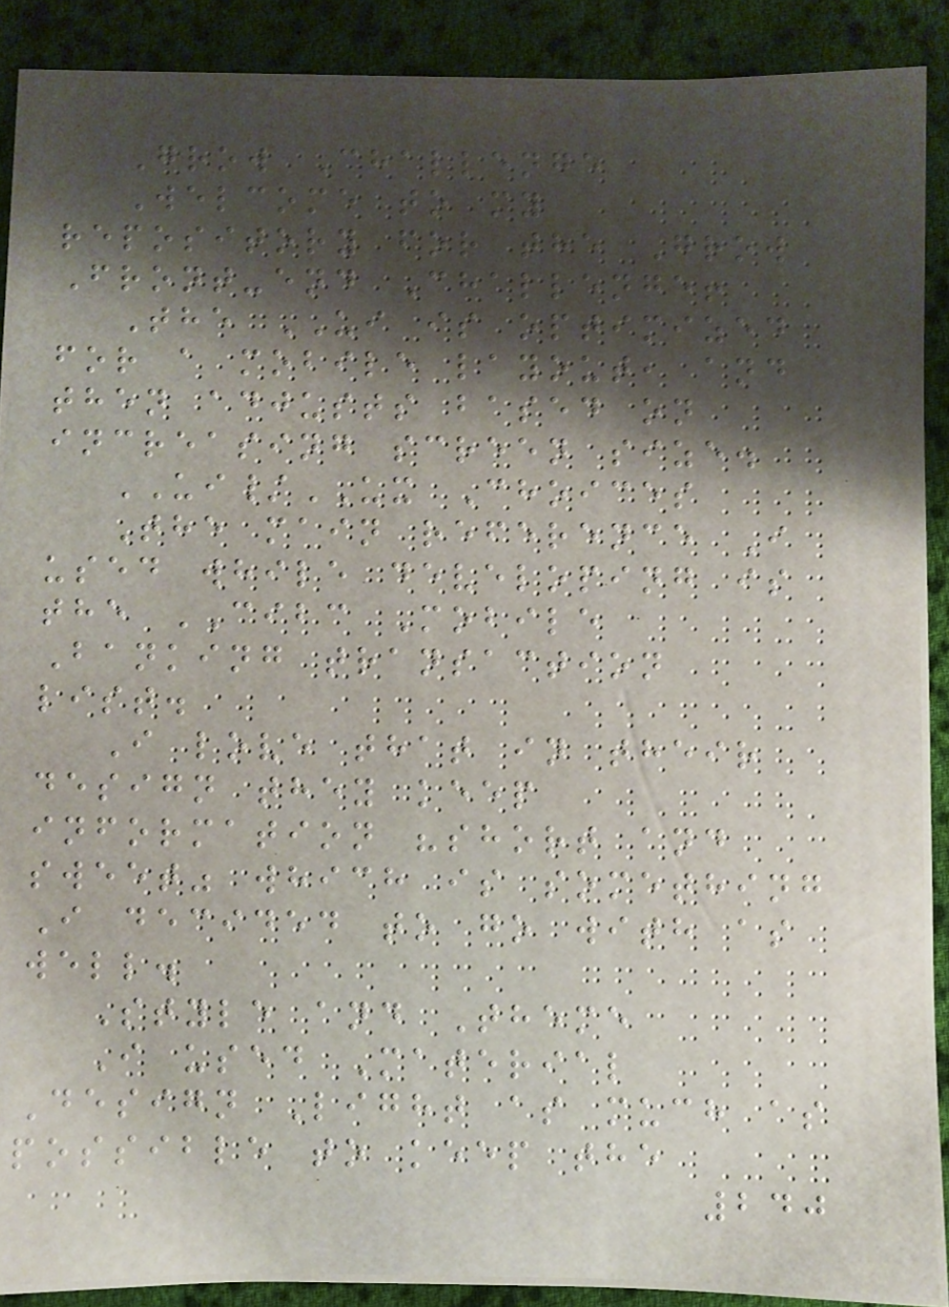Grow Challenge
Welcome to my
repository for the Grow
Front-end Challenge!
The UI is optimized
for a mobile layout, and
then adjusts based on
increasing screen size.
UI/UX Choices
The main reference I
used while developing is
the CIBC Mobile
Banking transaction
list.
I love that in their
design they keep
information "short and
sweet" which is something
I decided to go with as
well.
Style and Theme
I used Material
Design Light as much as
possible to keep the
240
